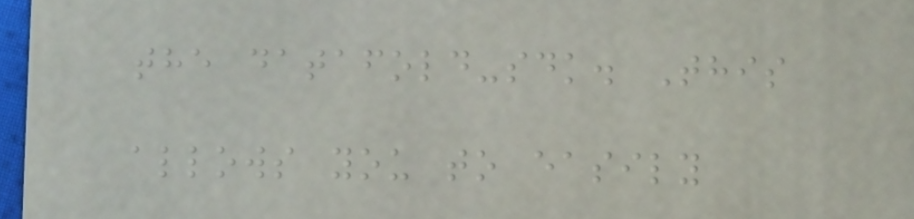the datafold-sdk. This
allows you to easily
